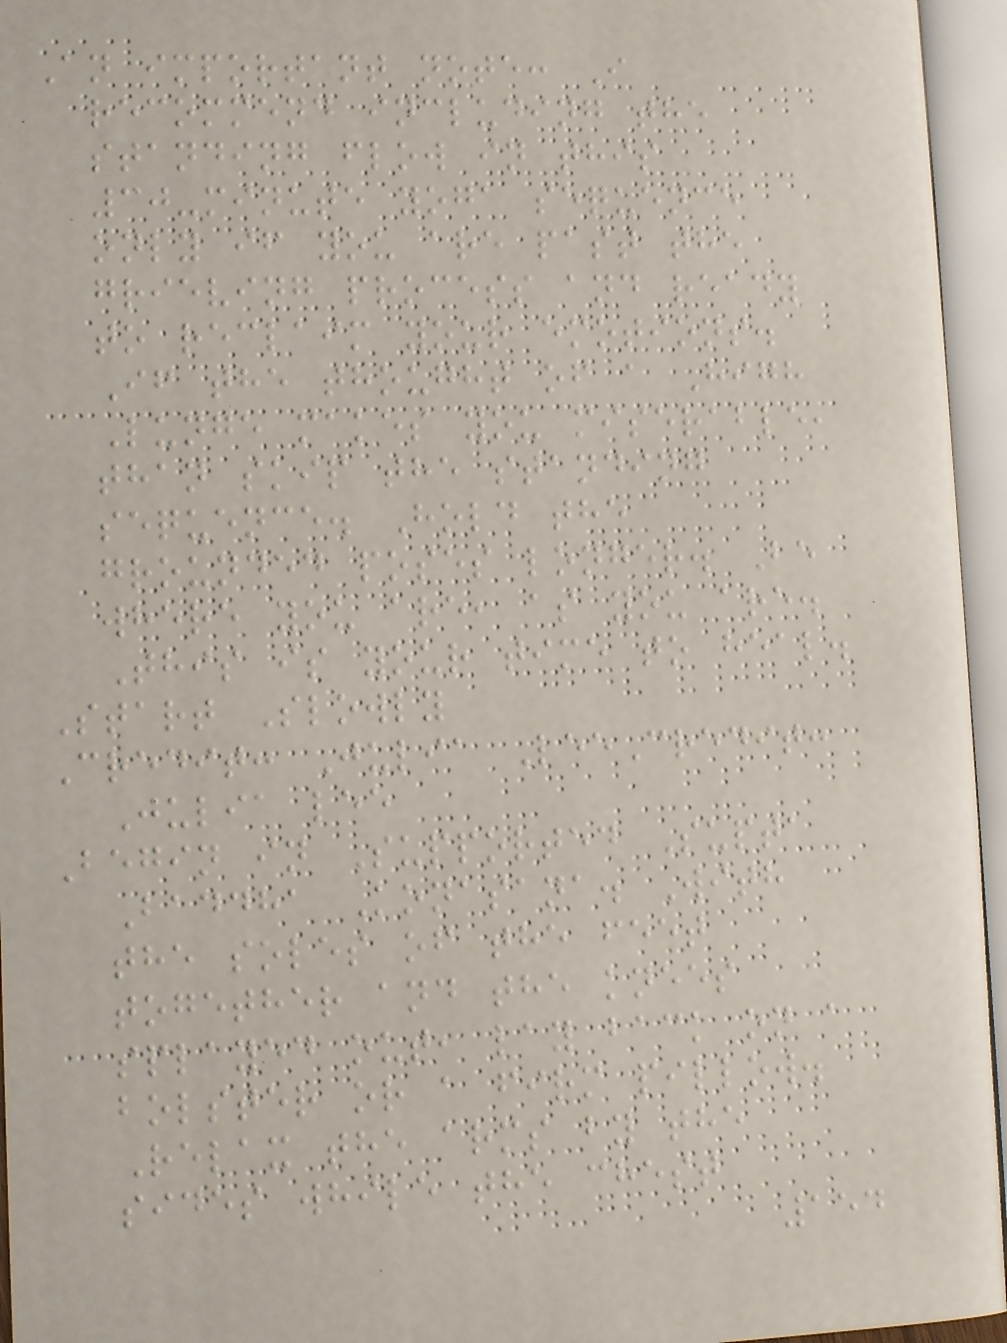An important note: I
recommend including the
standing flow in this
30-minute yoga sequence
only if you are past the
grieving process and ready
to reclaim your emotions.
If the thought of a High
Lunge makes you miserable,
than skip the standing
sequence. Hold the
grounded poses longer. Be
where you are, as you are.
This is your time to heal.
Start Slowly
Credit: Julia LeeCredit:
Julia lee
Begin in Supported Supta
Baddha Konasana. With
the soles of the feet
together and the knees
splayed out, lay back on a
bolster or a firm pillow.
Relax the arms by the
sides while the chest
154
